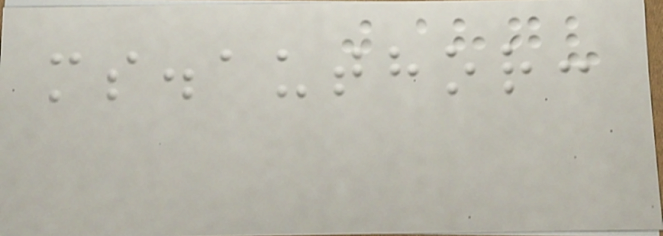ms.author:
